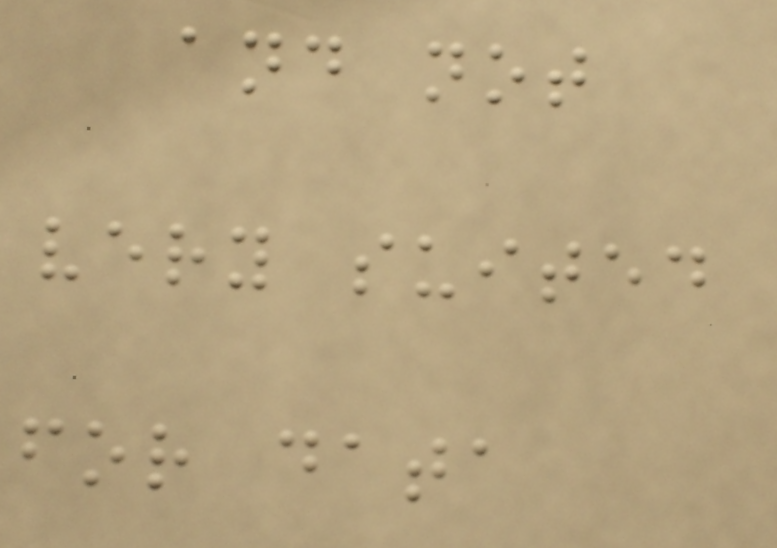and not
very suited
for data
